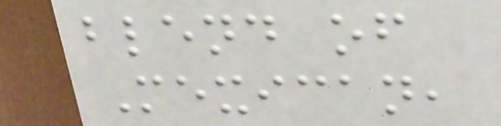blend of
Mexican,
